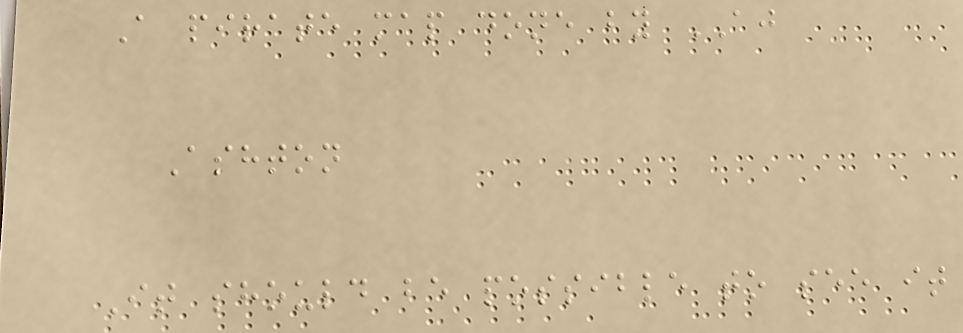A pirate map done by AJ
Ashton
It should be possible to see it
